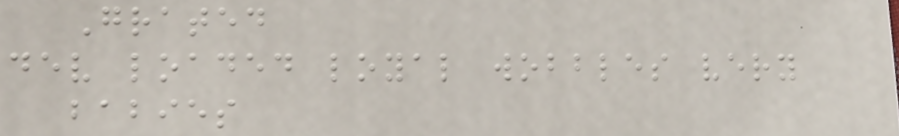Grated
dev loaded loyal wobbles very
babies
